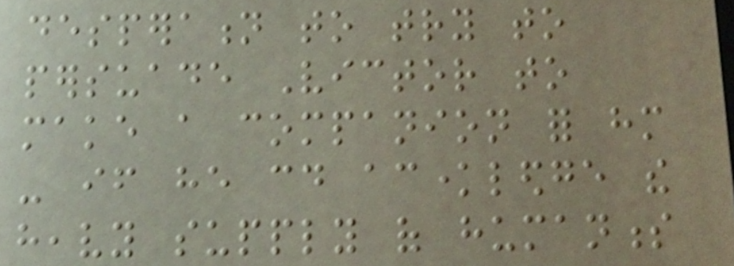desperation to try to
persuade Victor to
make a companion for him
- if he could acknowledge the
heavy supply of humanness
